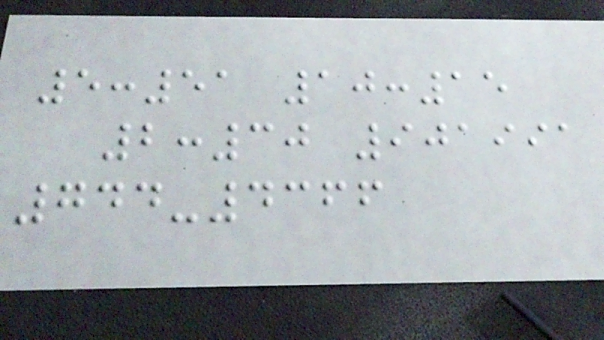5:51 10:15
2:30 901991
744-4366
